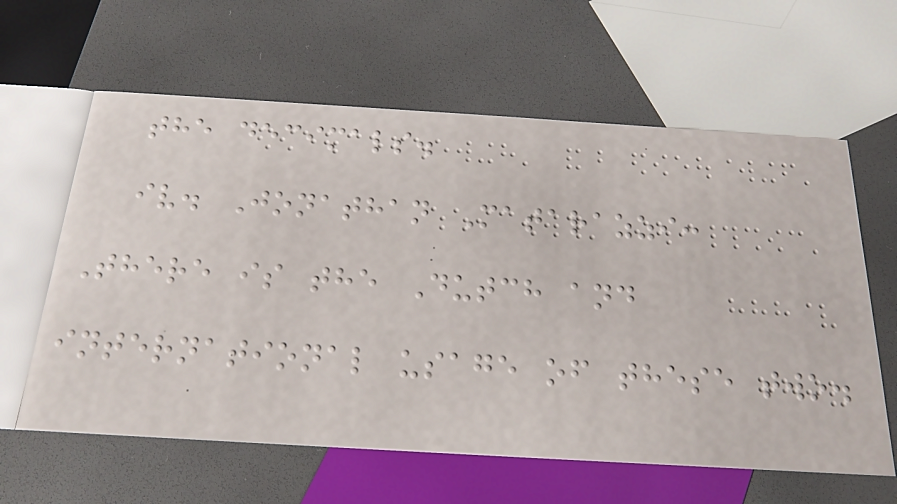the decimals.
iv. Jonathan Matarazzi:
There is the Dutch and
international usage of these two.
